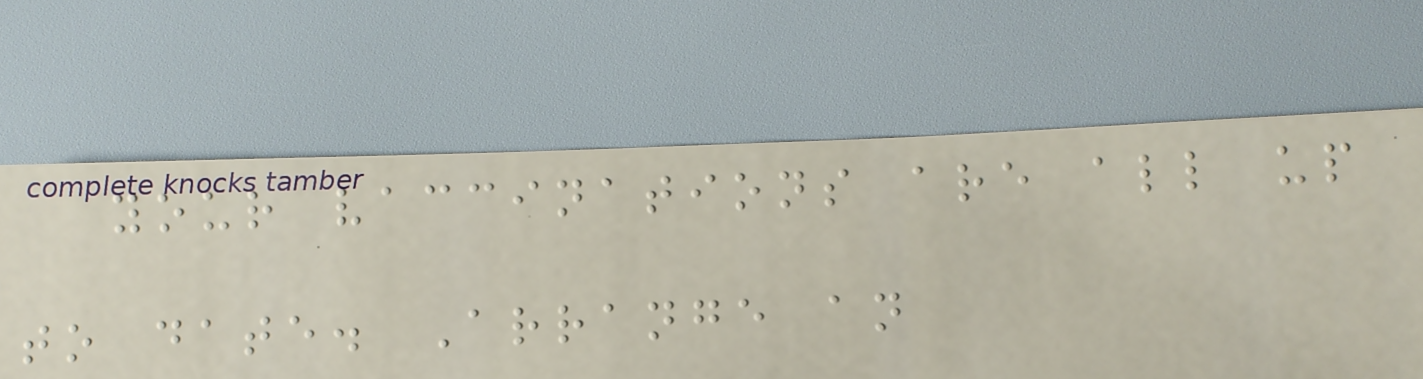your vaccinations are all up
to date. Arrange an
